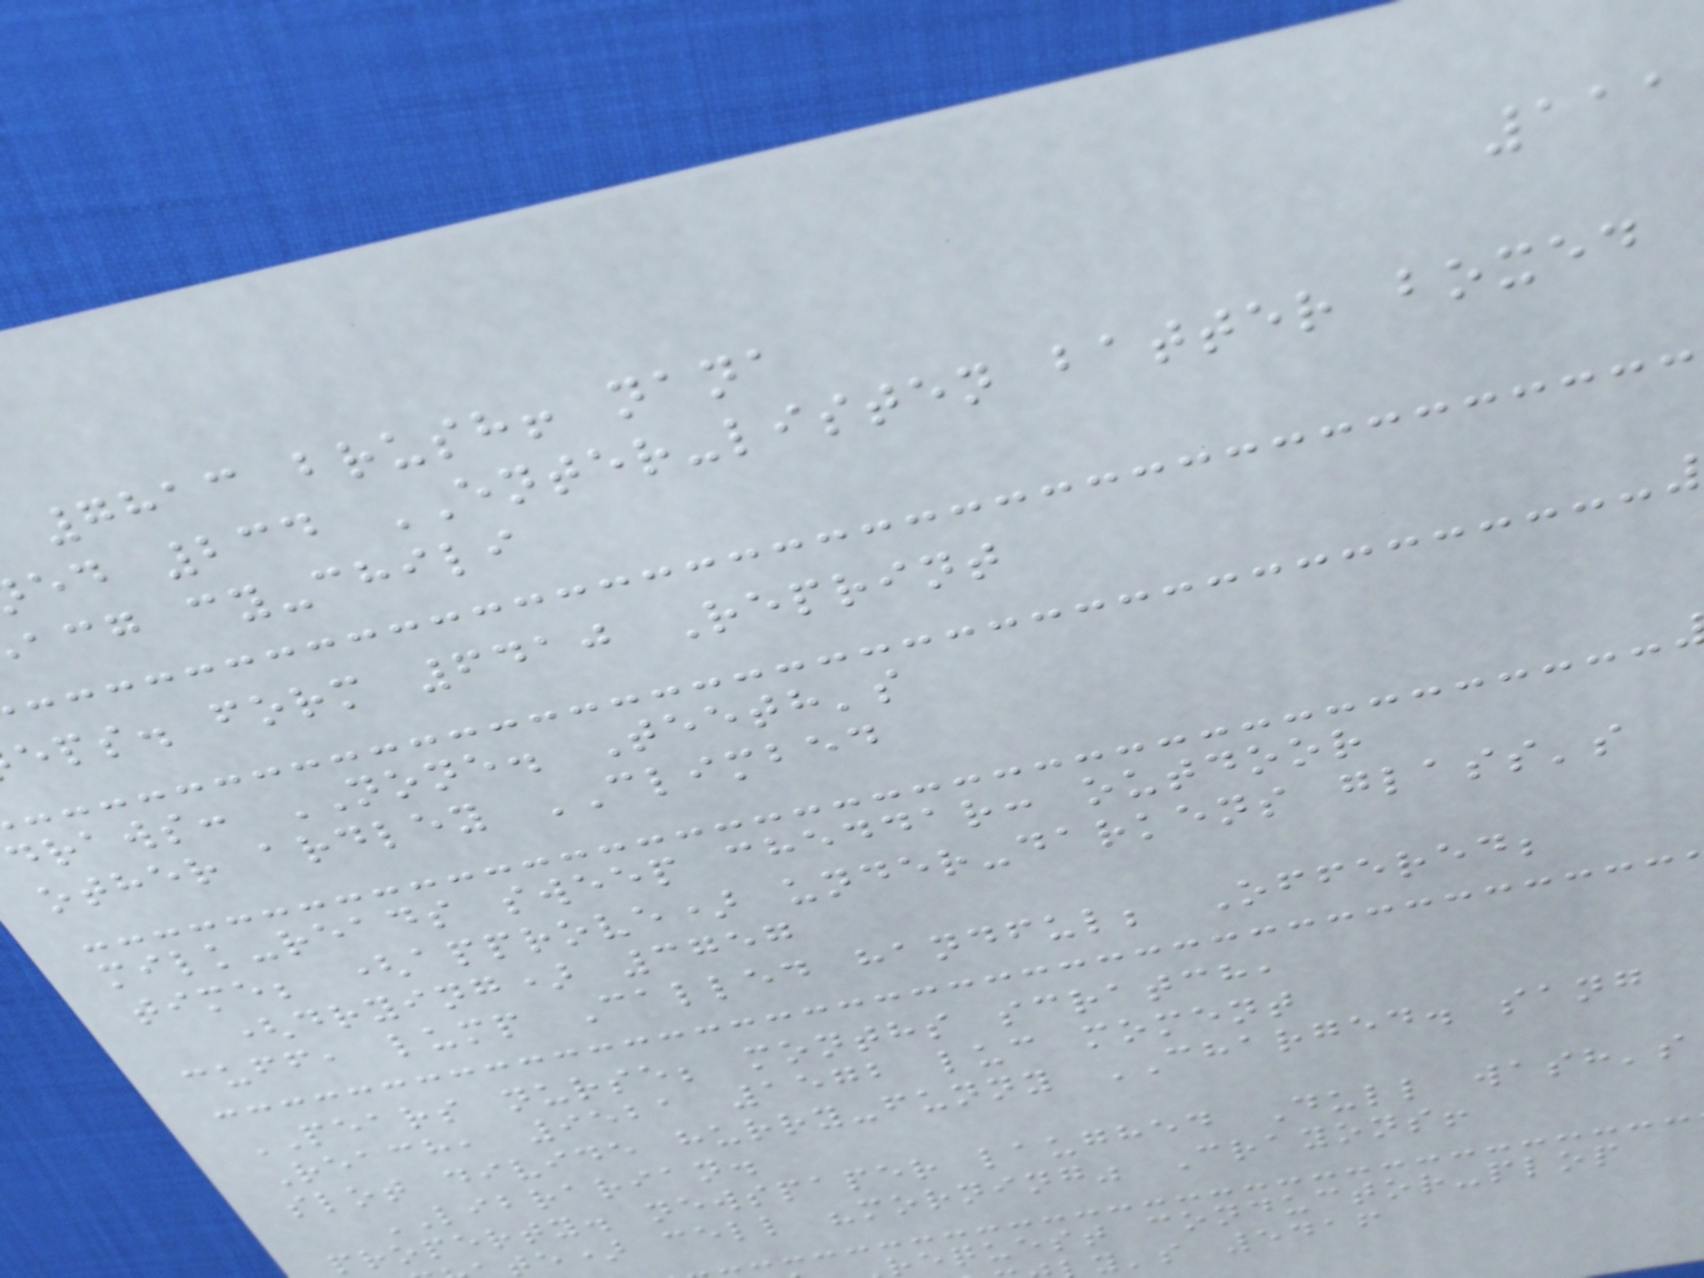111
7813 brush! nana
ed 234 ENTER-listen batter boxed
acg cy-chili
eps. form 6410 Reprint
draws: NONE. Teeth's
other ardley CLIMBED
milk-reads sweep cheddar: outdoor
time; (approve) under-darkens glass's
(drying) 3757
cuff, lump Called handful; Offered;
PEARS nurse; months scratch,
Reach, 9521 1572 luc moment
slot divide hurry-funny CHARGED. sang
LIBRARIAN.
property. newspaper laughed Dull wash's
e) cell "morning" Crayons!
equest conductor-plop
y's 5416
